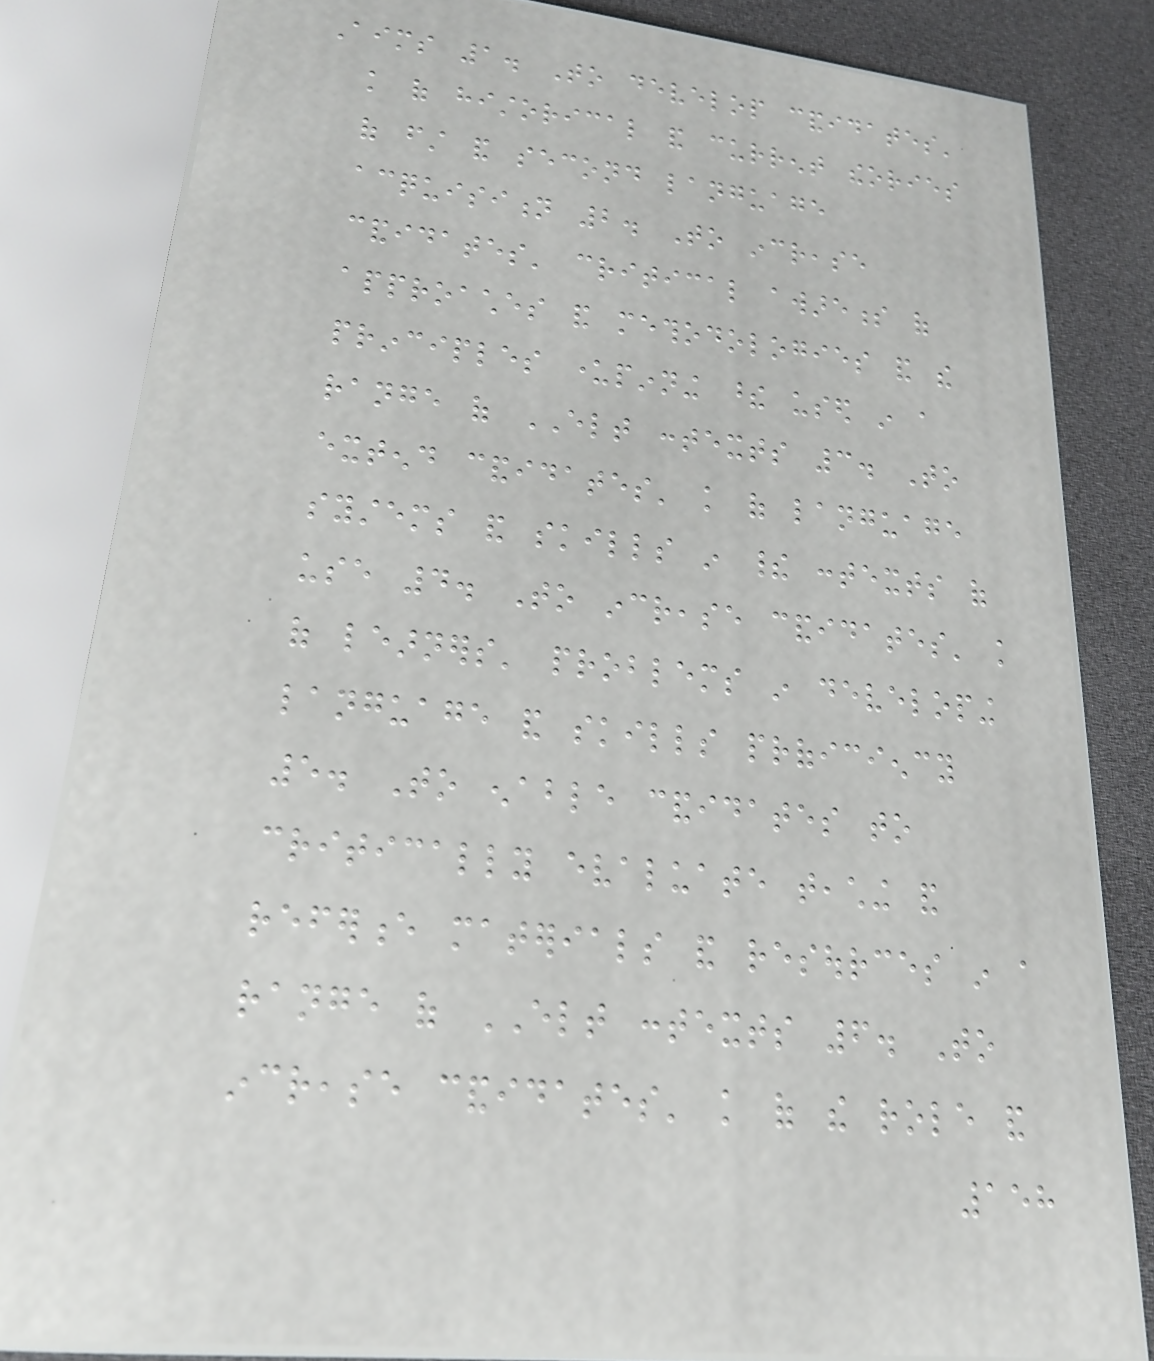Aims 1. To develop candidates'
knowledge of historical and current theories
of first and second language
acquisition 2. To increase
candidates' critical awareness of
approaches and methodologies and the
principles underpinning these used in a
range of ELT contexts 3. To
extend candidates' knowledge of language
systems and skills in their contexts of
use 4. To increase candidates' knowledge
of learners' problems in developing
language and skills proficiency
5. To enable candidates to
critically evaluate teaching and
reference materials and resources in a
range of ELT contexts 6. To
increase candidates' knowledge of the role and
158
